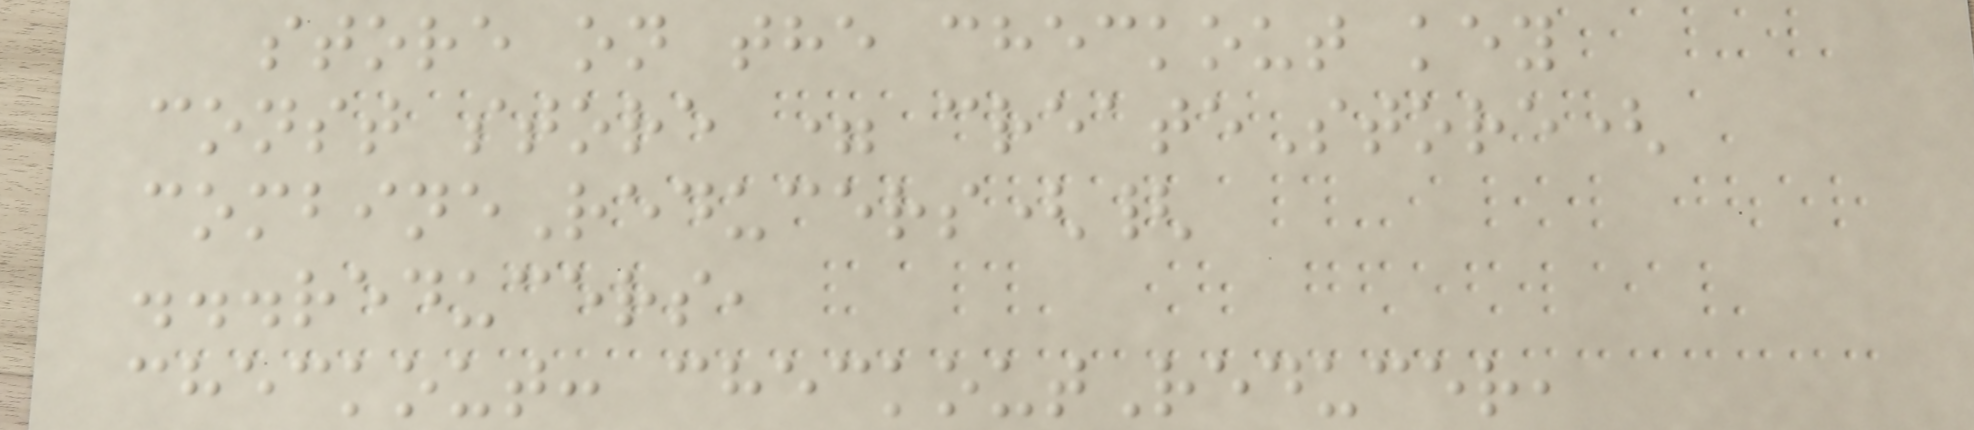store on the checkout key
const store = createStore(
combineReducers({
...reducers,
checkout: checkoutReducer,
